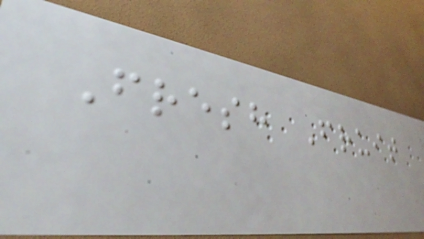Fresh Fruit
